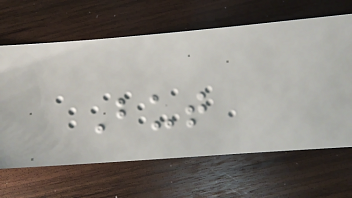But
